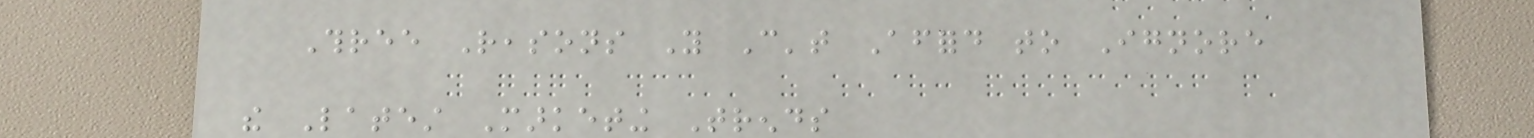Three Reasons You Can't Afford to Ignore
the Latest Marketing Trends
